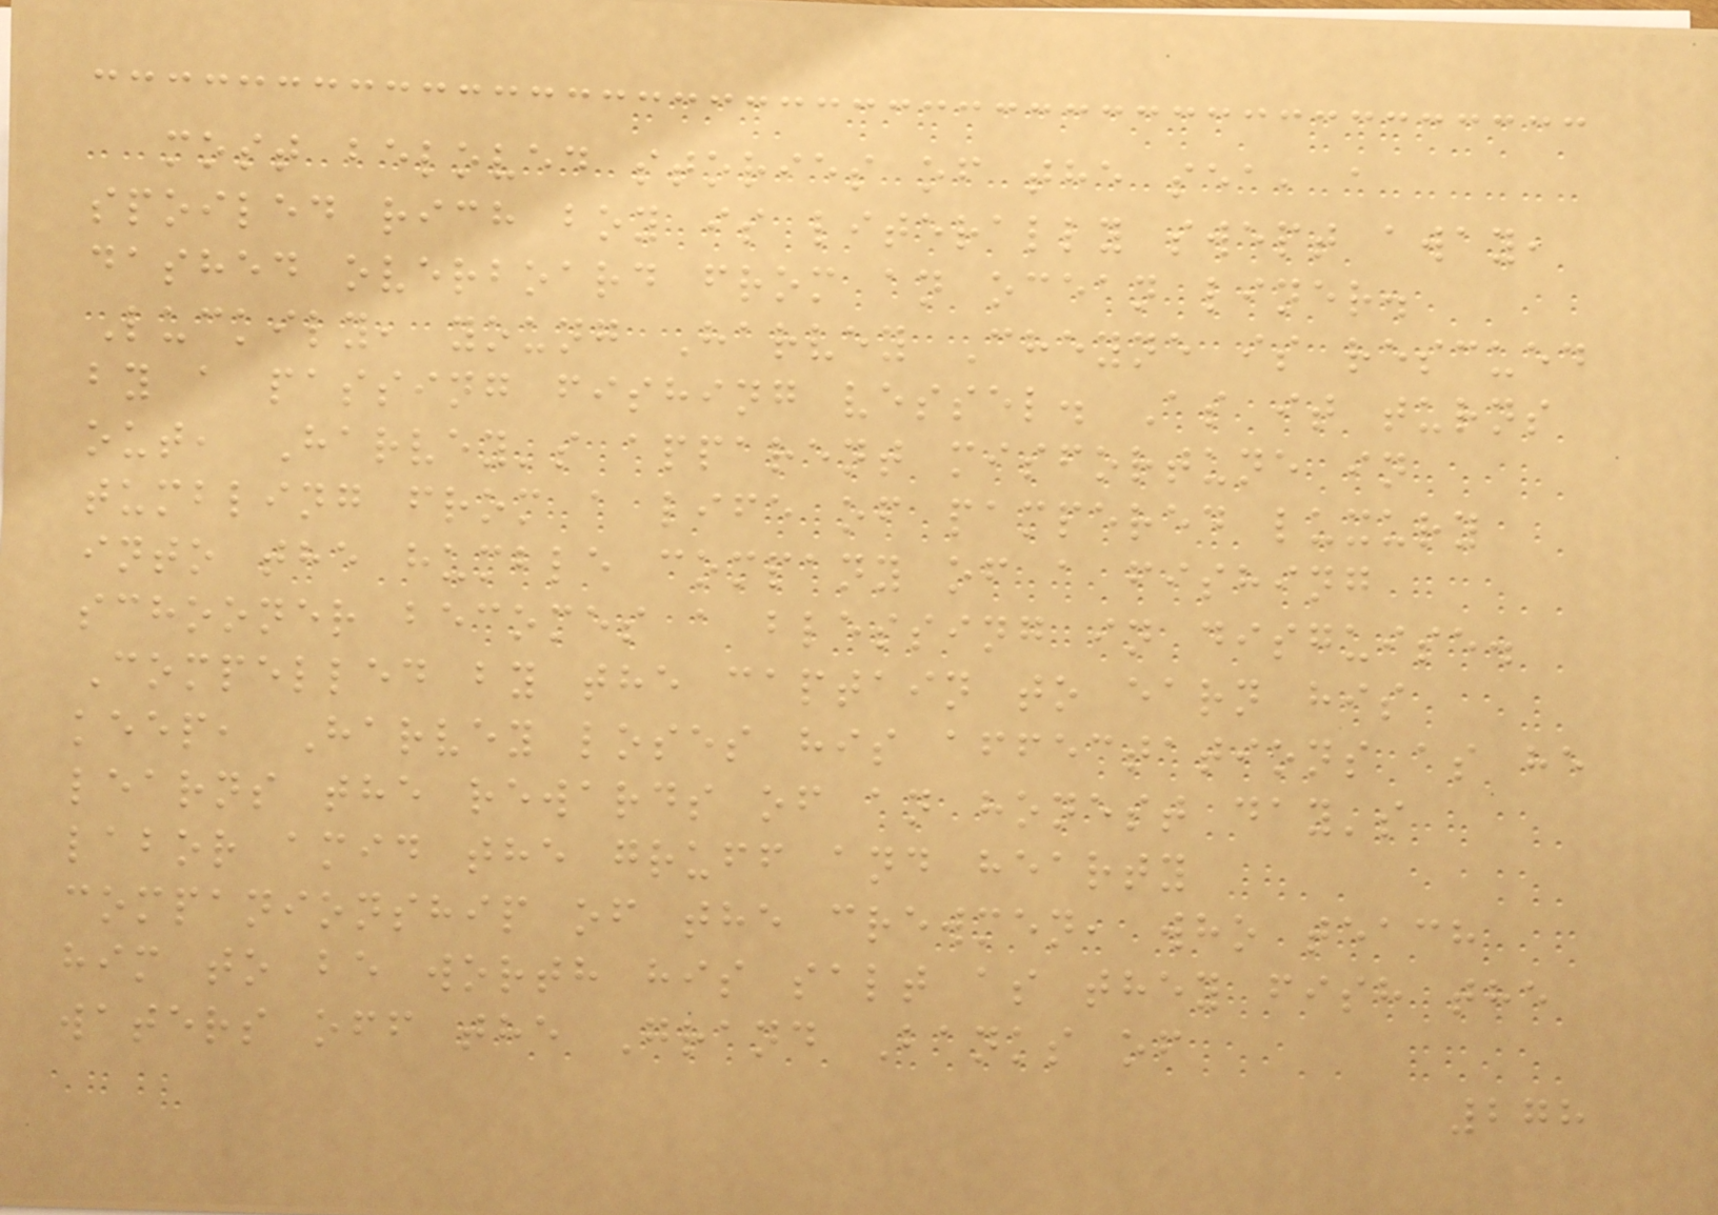most beloved stories of the sea, a
spoiled rich boy is literally swept away,
dashed overboard from an ocean liner.
Luckily, young Harvey Cheyne is rescued
by a passing fishing vessel. As it turns
out, Harvey's apparent misfortune in
tumbling from a life of pampered luxury
into the humble company of a fishing
schooner becomes a blessing in disguise.
Compelled by the captain to earn his
keep, Harvey loses his affectations as he
learns the rewards of an honest day's
labor amid the gruff and hearty
companionship of the crewmen, who teach
him to be worth his salt as they fish the
waters off the Grand Banks of
278
